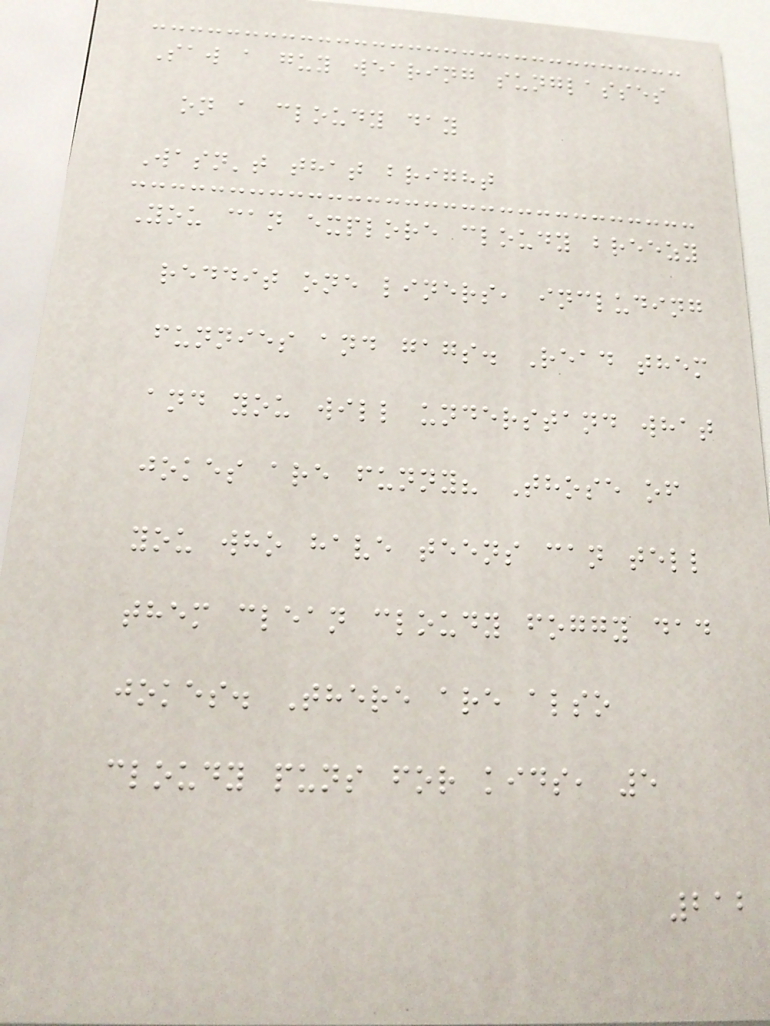Saw a guy wearing sunglasses
on a cloudy day
Wasn't that bright
You can explore cloudy breezy
reddit one liners, including
funnies and gags. Read them
and you will understand what
jokes are funny? Those of
you who have teens can tell
them clean cloudy foggy dad
jokes. There are also
cloudy puns for kids, 5
212
